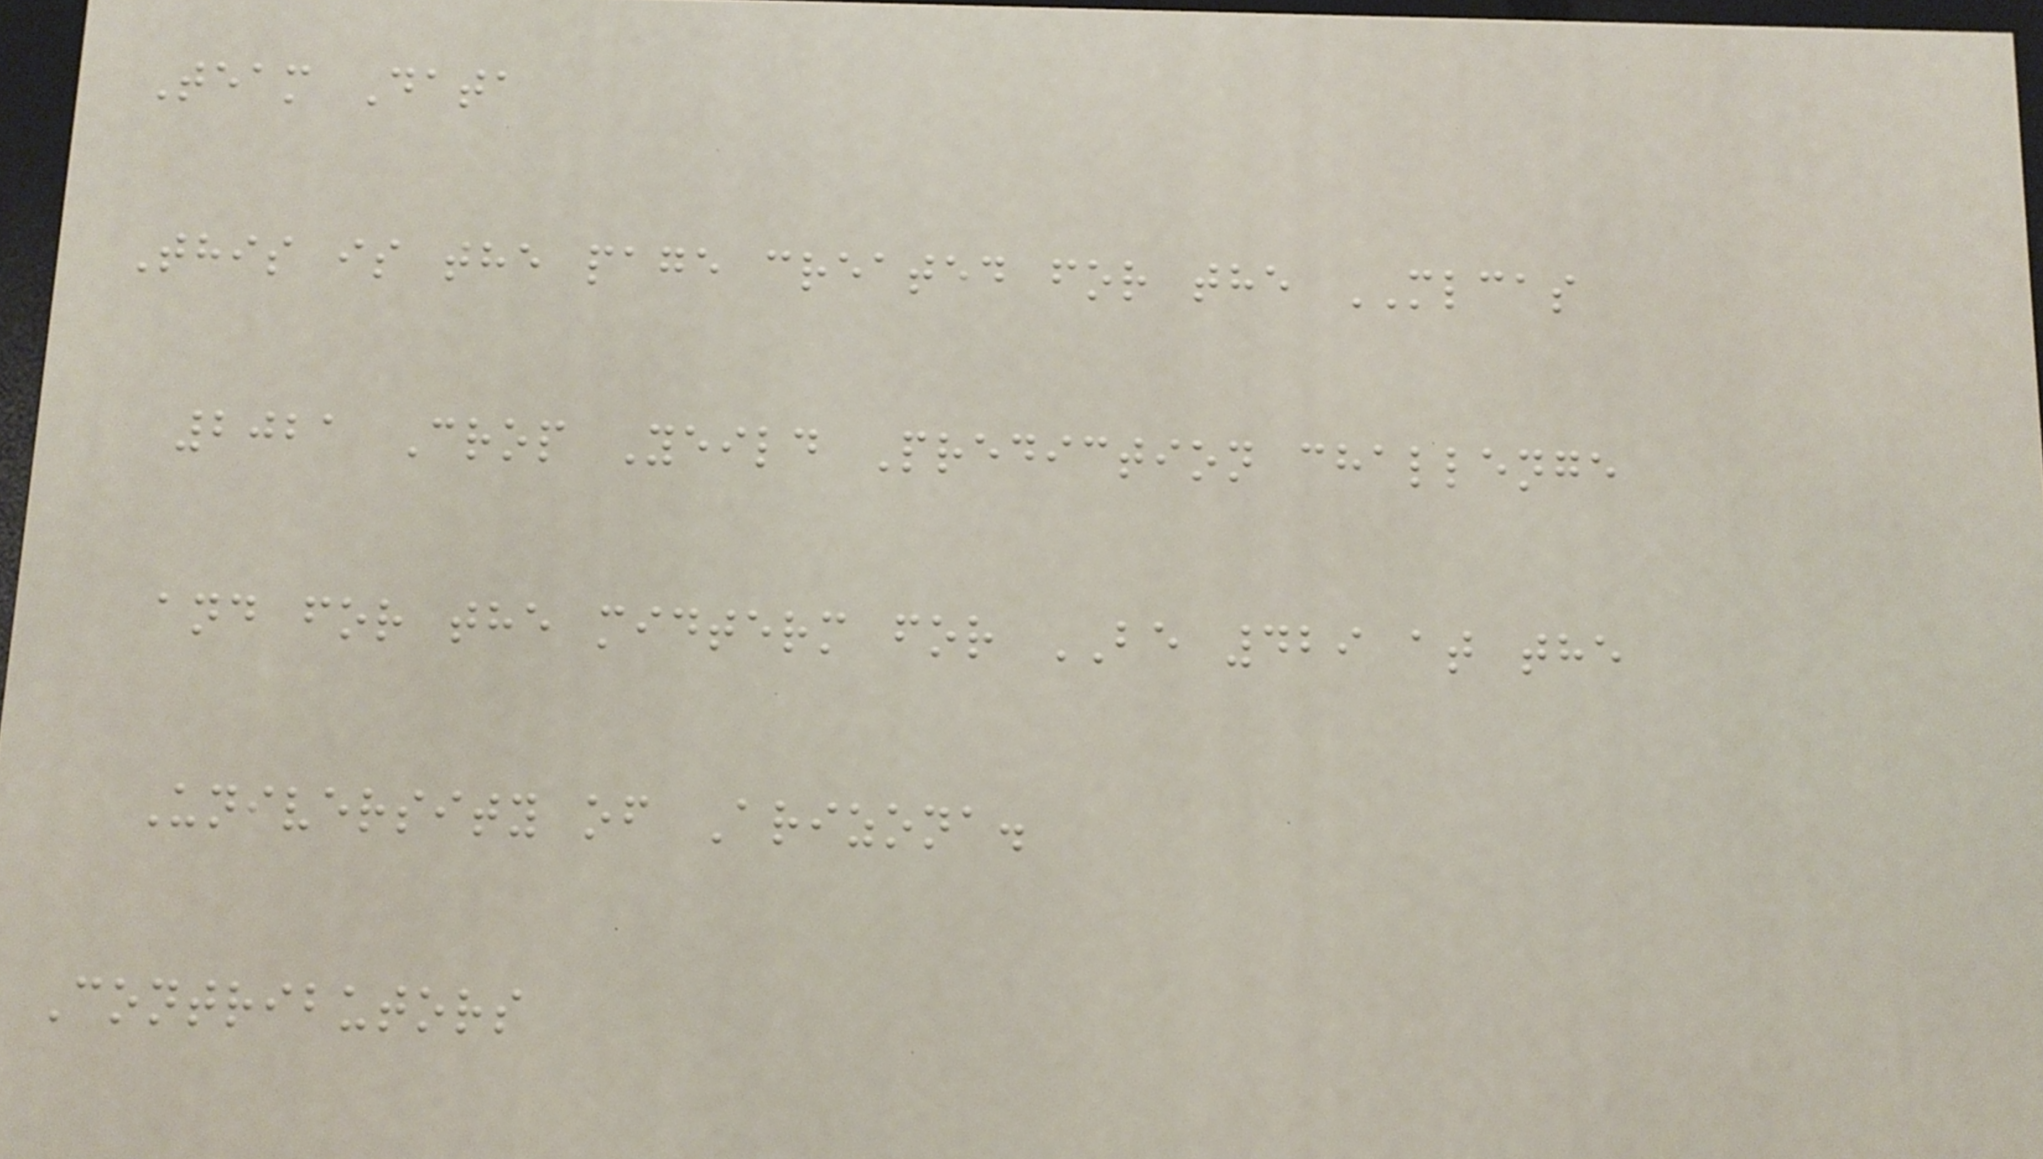Team Data
This is the page created for the MLCAS
2021 Crop Yeild Prediction challenge
and for the midterm for BE 429 at the
University of Arizona.
Contributors
